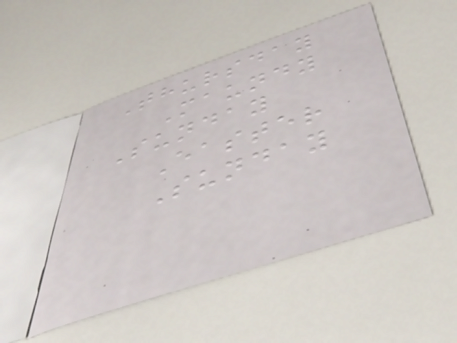Thursday
Maundy
Sunday
Easter
Sunday
